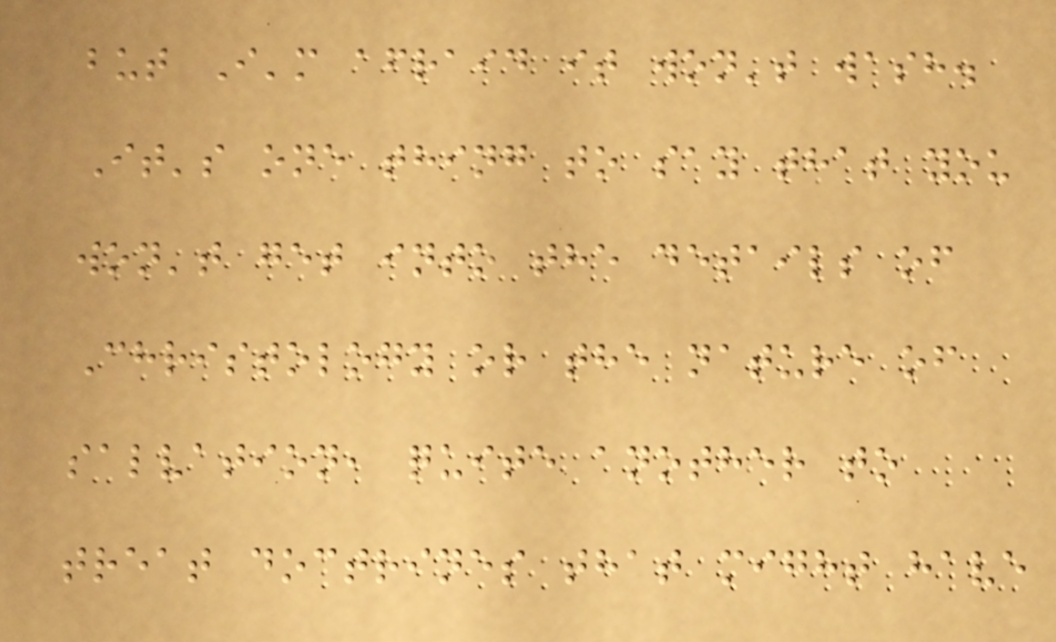but I'm afraid it won't wash.
It's one thing to say that you
won't get into the details of
Christology or the nature of
salvation, quite another to
treat doctrines that might have
